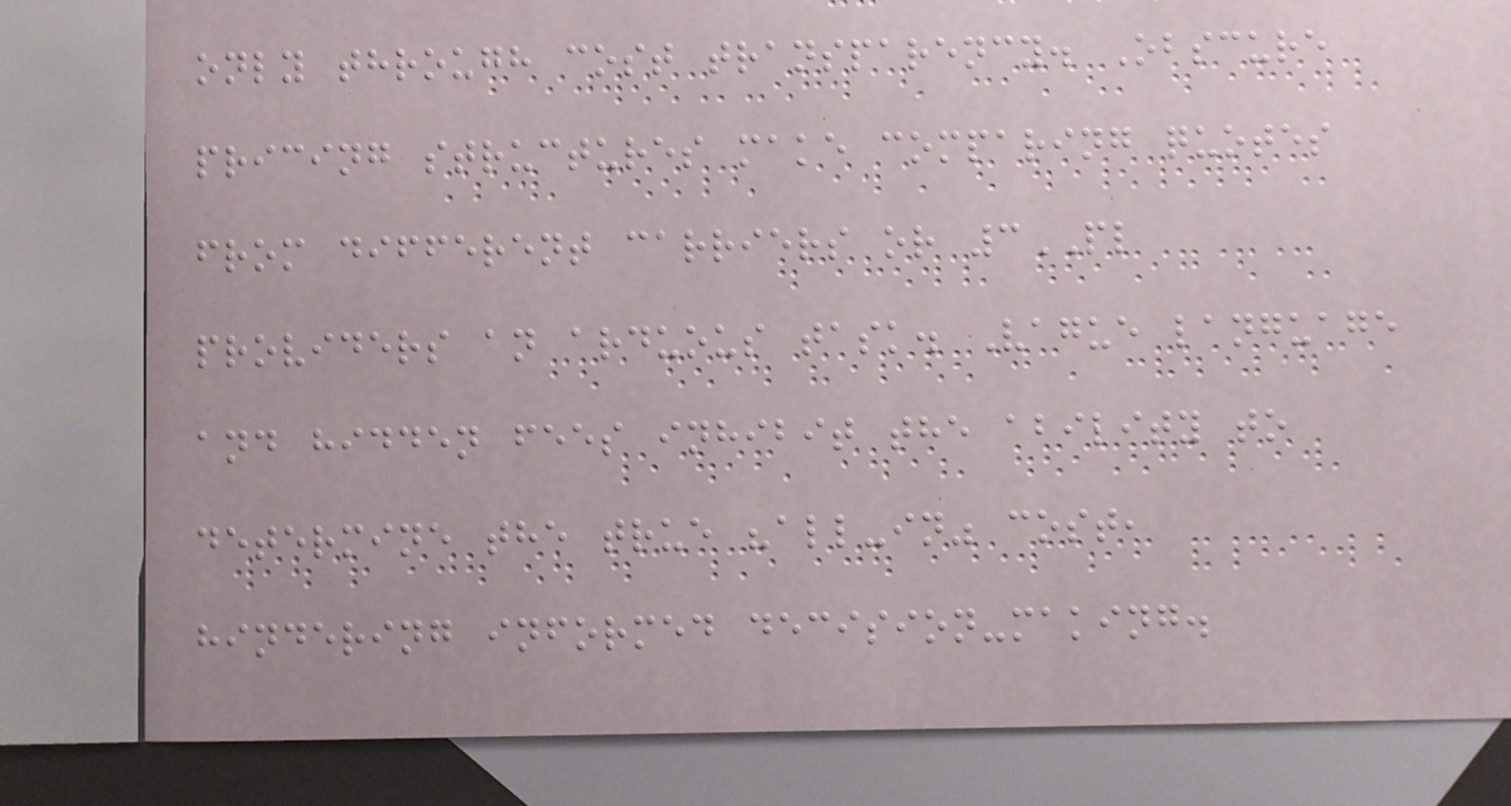only through cost transparency. Obscure
pricing structures make comparing quotes
from different carriers or 3PL
providers an arduous task. Vague language
and hidden fees inhibit the ability to
determine the true "all-in" cost,
hindering informed decision-making.
